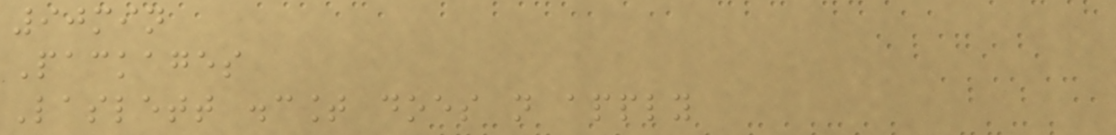90min
Packages
Laslett discount does not apply
